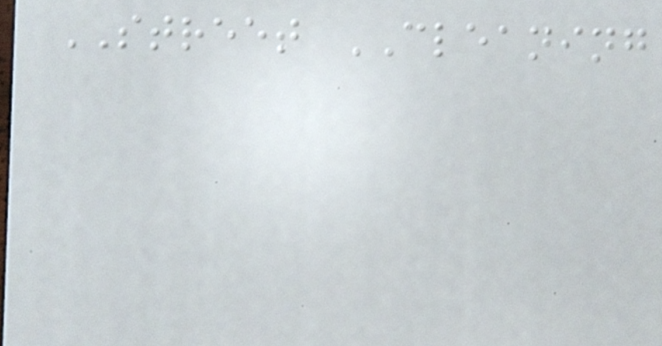STREET CLEANING
